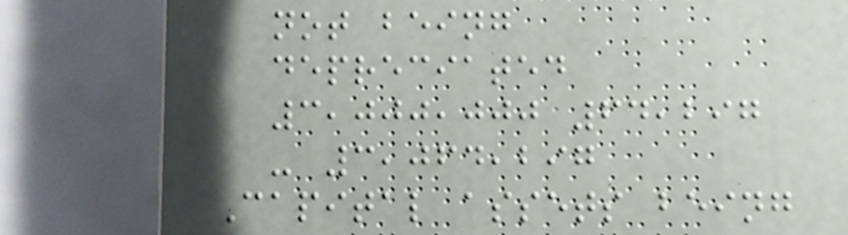not being
depreciated
3,000,000 64,297
- 3,064,297
Capital assets being
